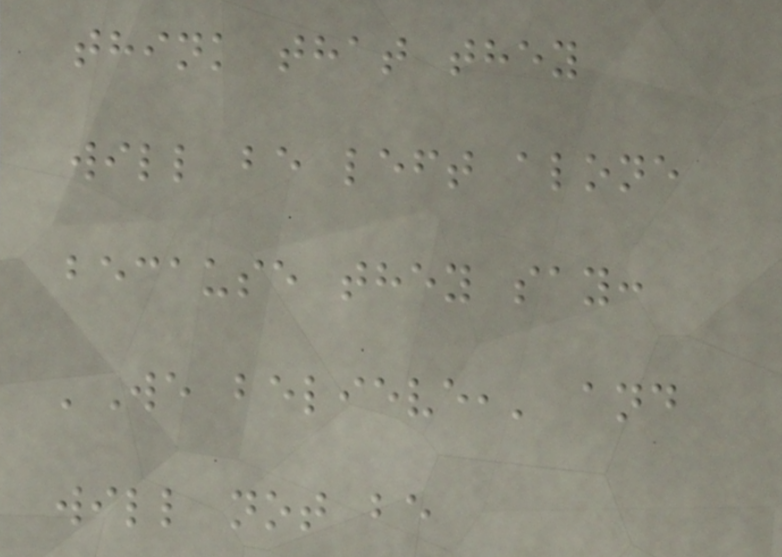think that they
will be left alone
because they say:
'We believe,' and
will not be
